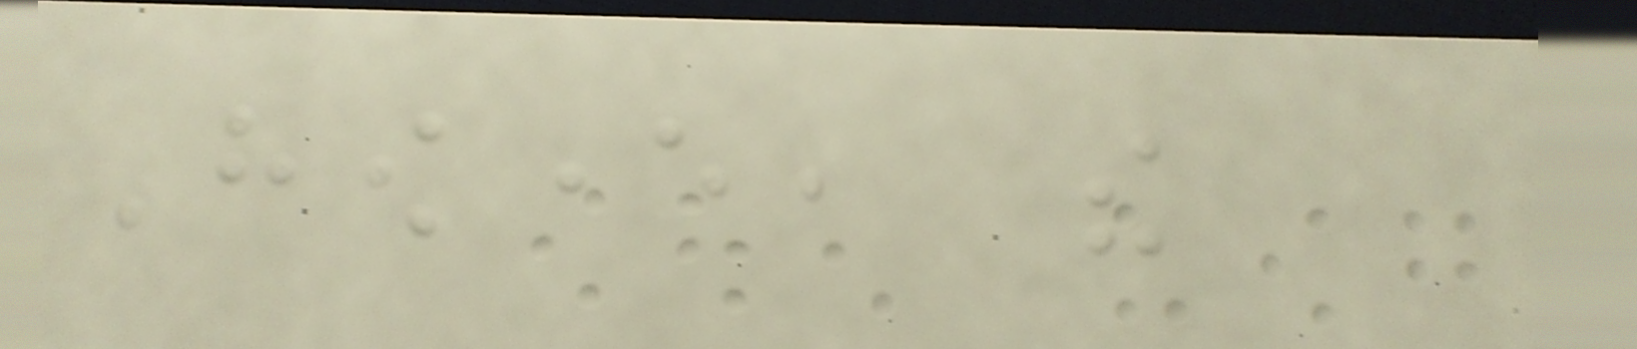However, the
